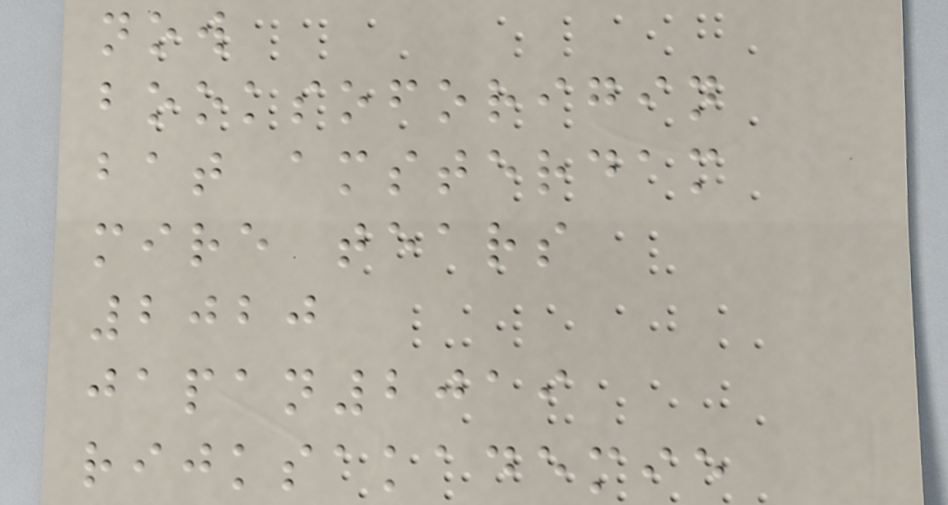now
booksoforigin
bat amsterdam
mire tears
2020
japan2019
rijksakademie
